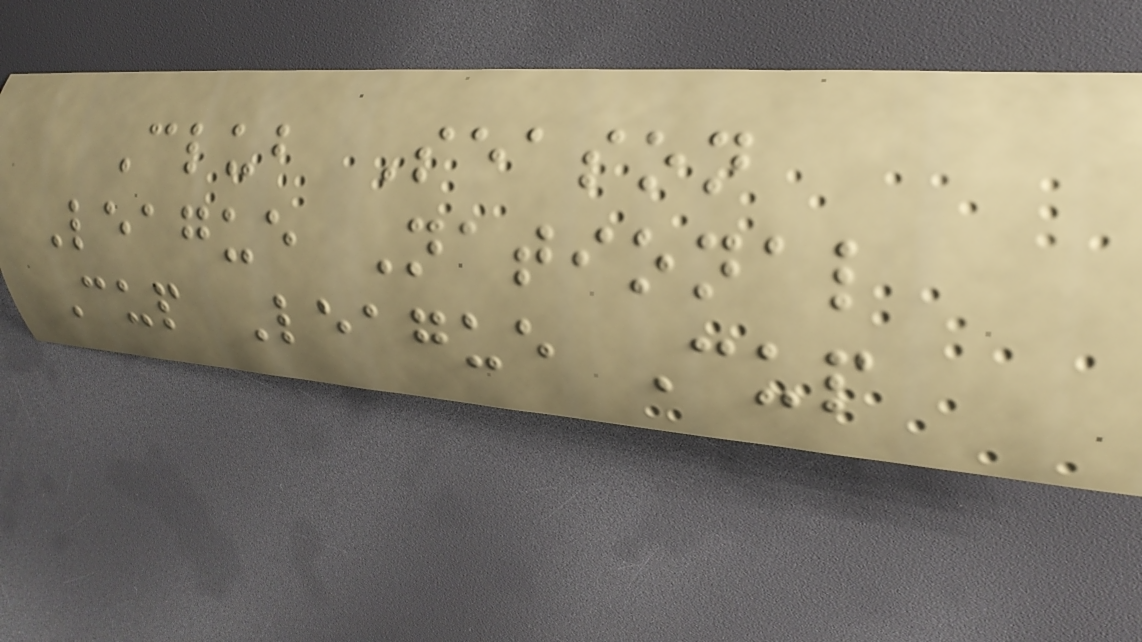Club Season
League National
Cup League Cup
